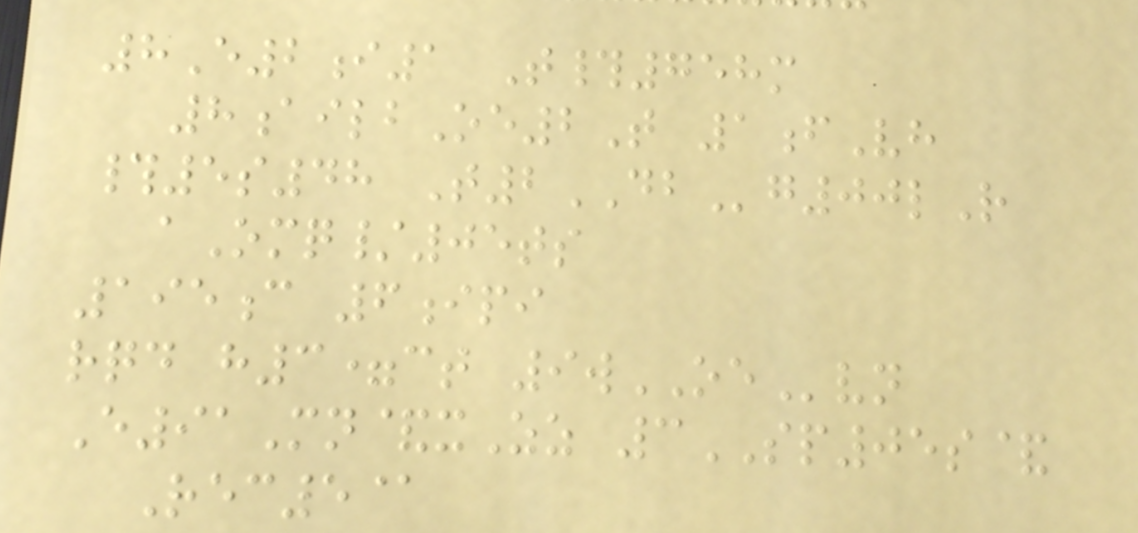8E2i1 T#758m
8ailbOe2T 1fVh
#5s48 T2DBg00lR
aOmq/05ts
195c 6ipi
rqd h3=ct 9wOEvn
E91Mn&xZz 3SP05s&
Rec5@
